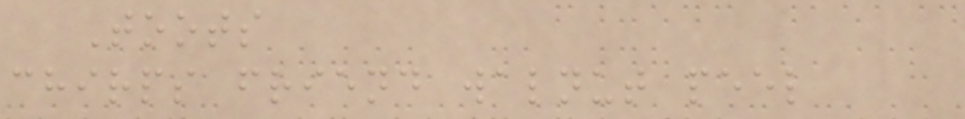Toots
chirps friend walnut peel
